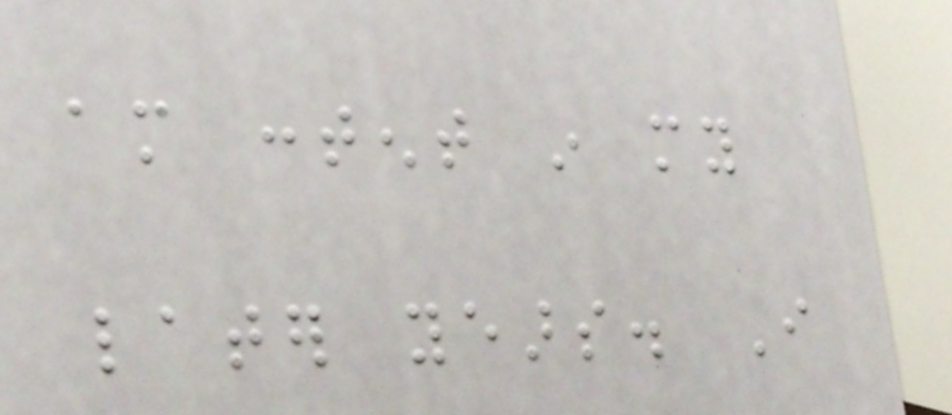am content in my
later years. I
